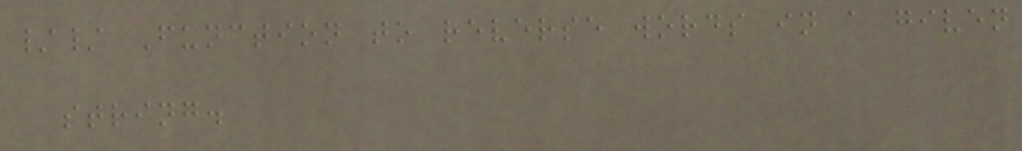// Function to reverse words in a given
string.
